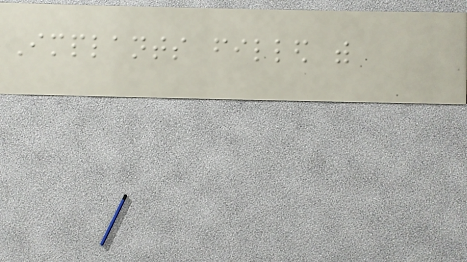Implants filled with
